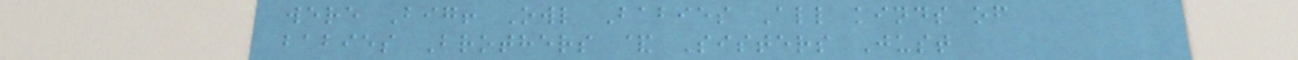were Big! Owl Babies All kinds of
babies Brothers & Sisters Just
